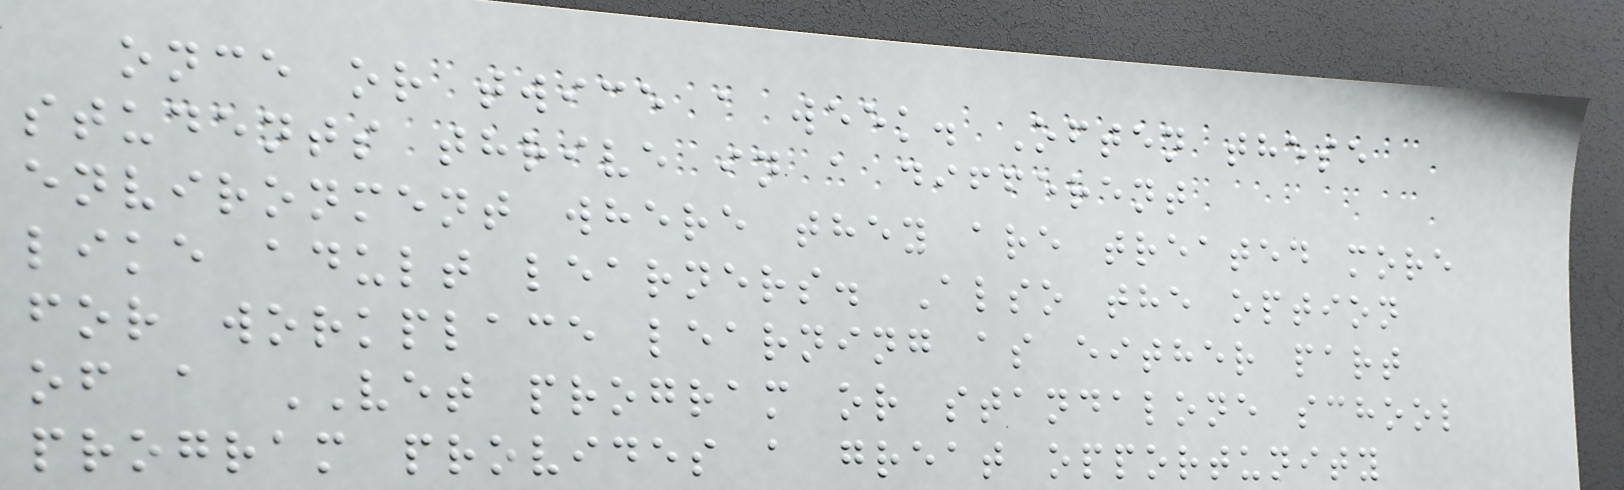once or twice a week. Often these
students thrive in a different
environment where they are treated more
like adult learners. Also the option
for workplace learning as either part
of a VET program or standalone school
program provides a great opportunity
